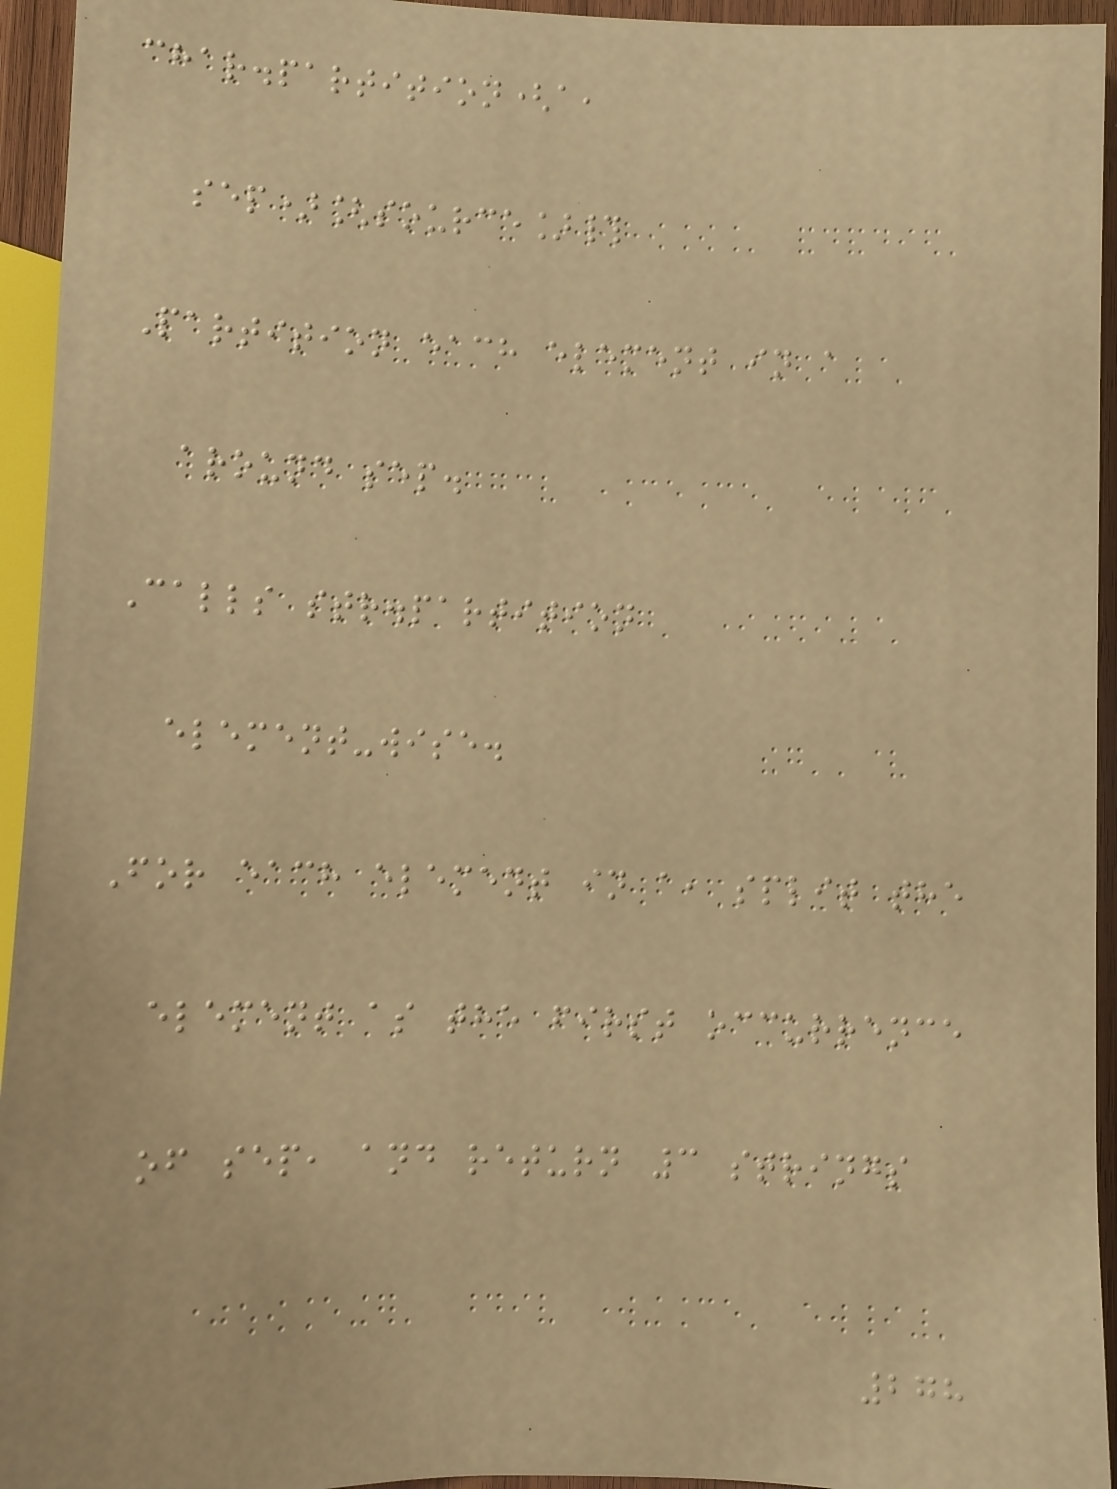char.partition(a,
sep)[source]#
Partition each element in a
around sep.
Calls str.partition
element-wise.
For each element in a, split the
element as the first occurrence
of sep, and return 3 strings
278
